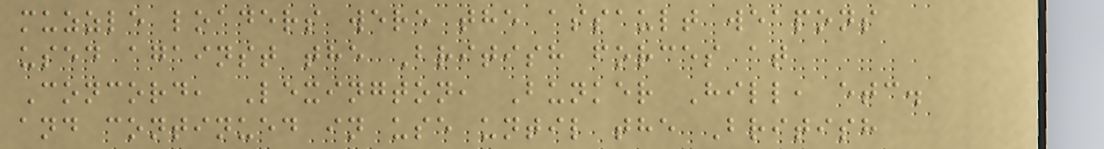muzzle loaders were the assault weapons
used against the British forces at
Concord, Lexington, Bunker Hill, etc.
and continued in use until the British
